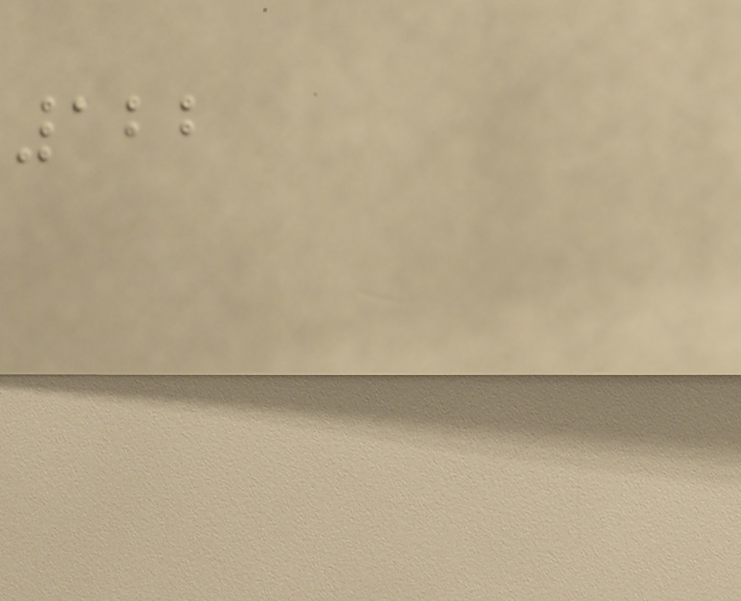122
